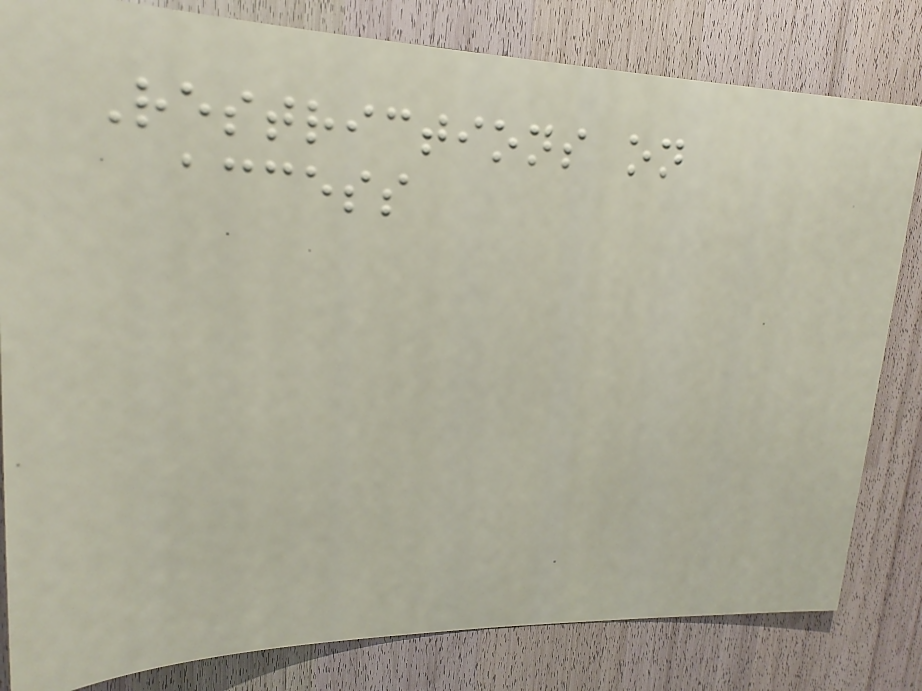Restrictions on
access
